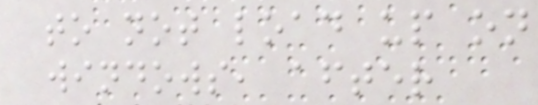to not load up on
windows, after
